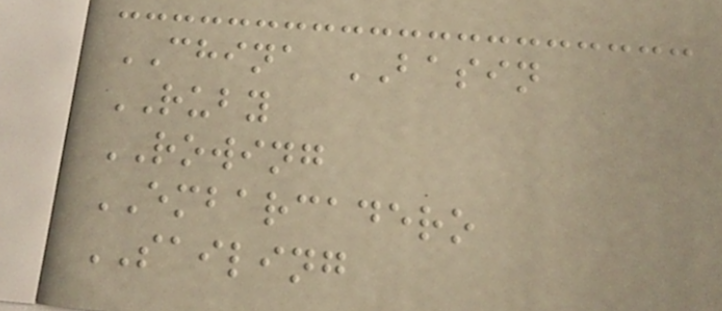CHINA BASIN
RUBY
ROWING
EMBARCADERO
SAILING
